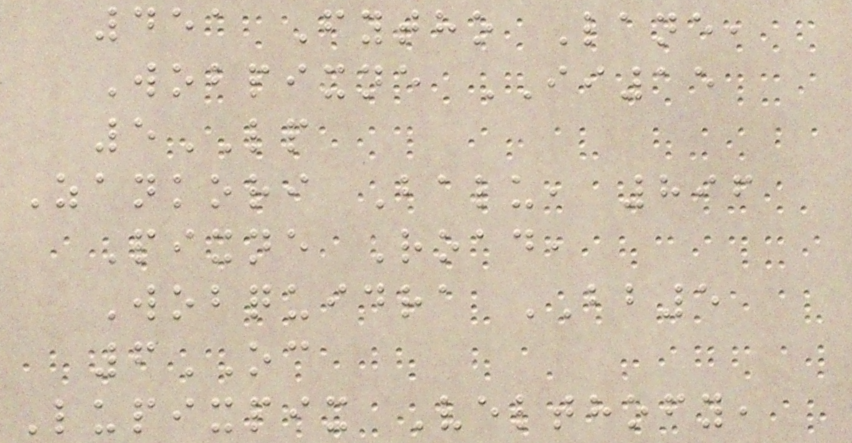451 Fytho Lane,
Wobpixne II15
5LP
Zankori Balu, 896
Pixne Road,
Wobquidra BB5
6OC
Lupixpix Velthofy,
